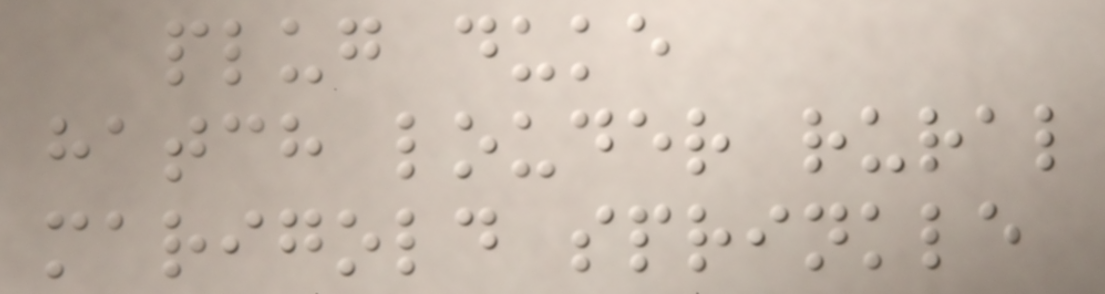plug duke
hatch louder rural
marigold sprinkle
